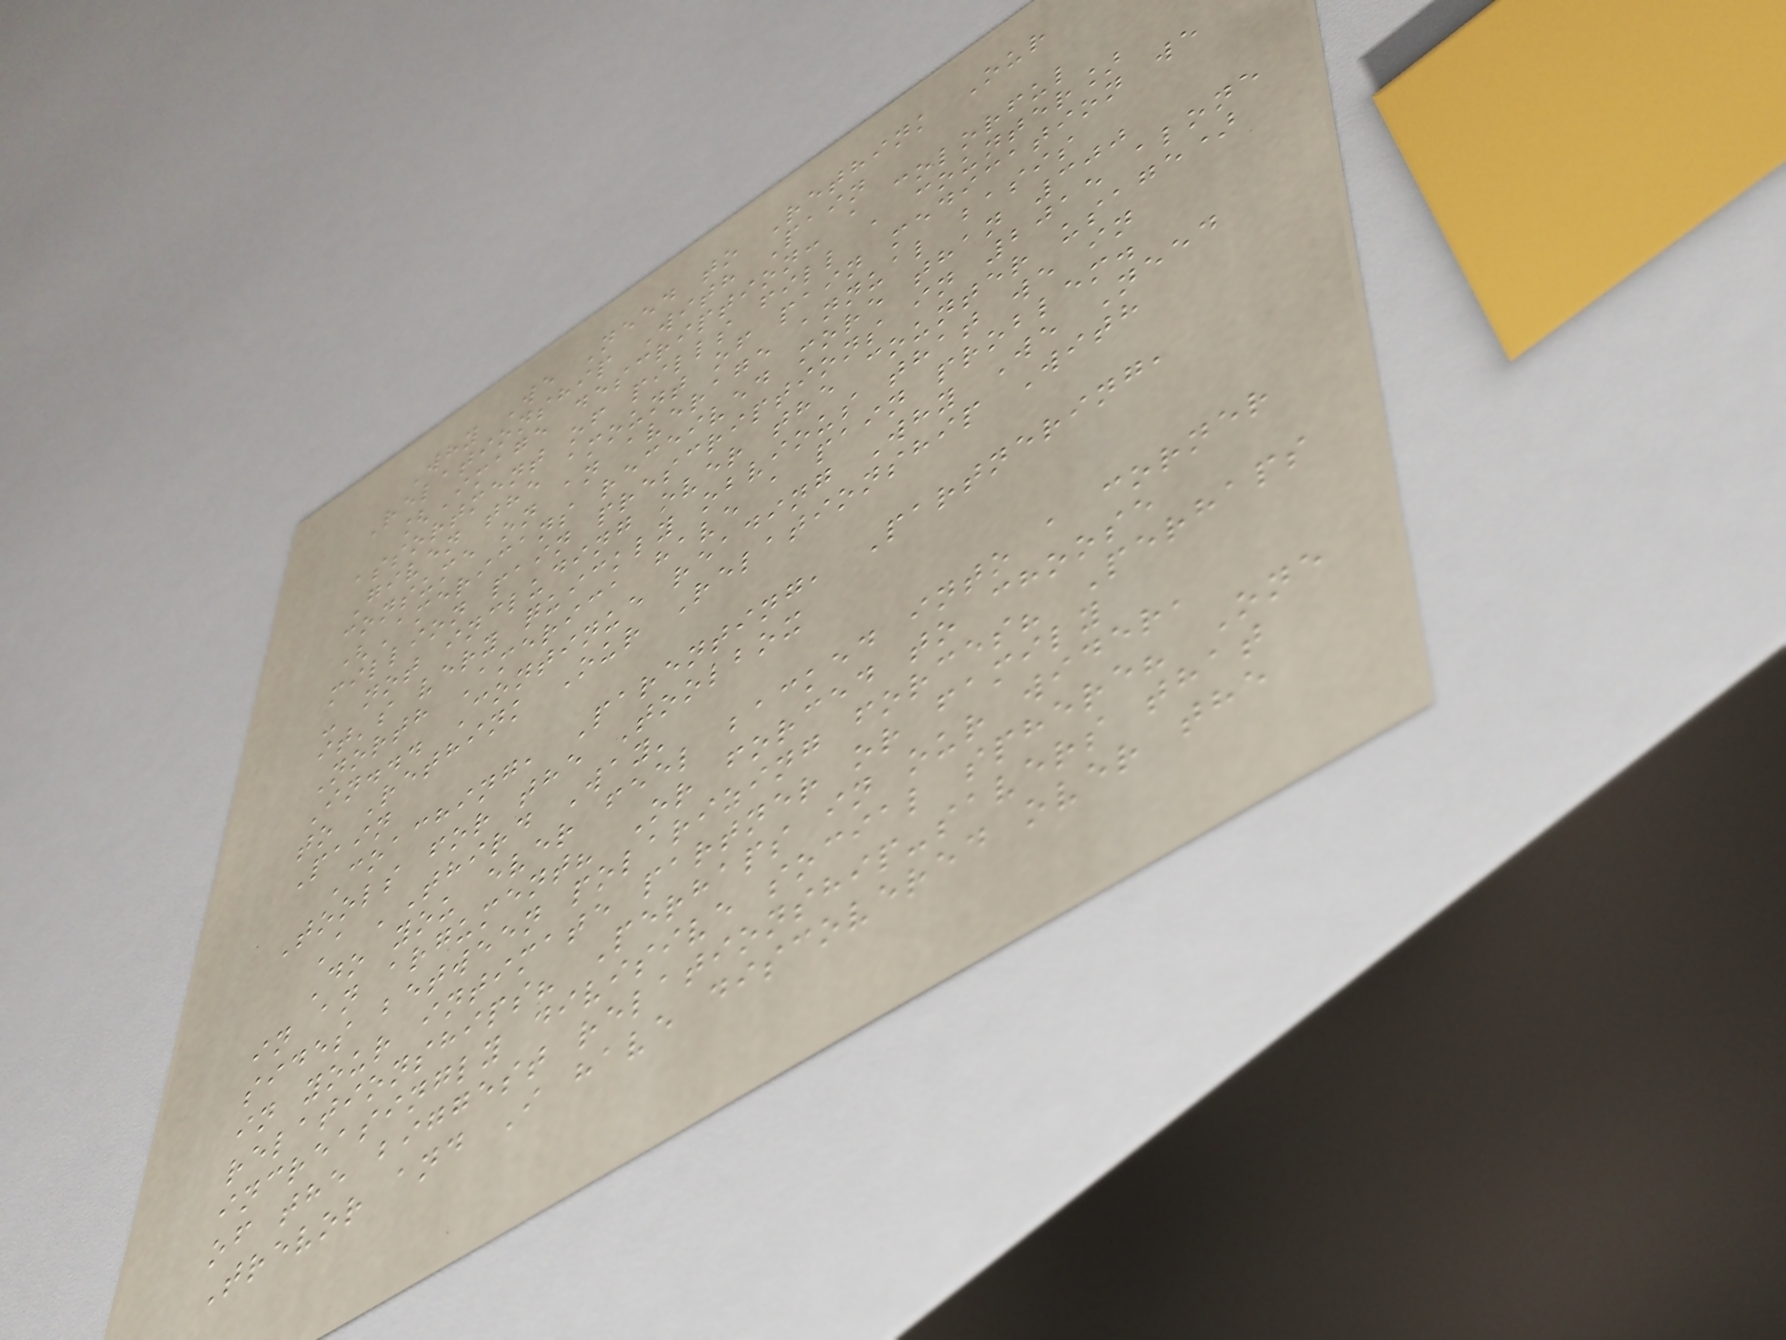Why We Need to Rethink Our
Relationship With Pain
[Image description: a colorful
assortment of pills fill a counter]
Given the amount of pain medication we
consume on an average annual basis
(Americans received more than 300
million pain prescriptions in 2015 alone
- not including over the counter usage)
it's very quickly obvious that we in
North America have a pain problem.
In... Continue reading Why We Need
to Rethink Our Relationship With
Pain
Coaching, Parenting, Partnering,
Tools for the Toolbox
A 'Third Way'
Do you ever feel backed into a corner
in an argument? Or forced to choose
sides between polarizing forces? Perhaps
in your intimate partner or family
relationships? Perhaps in our wider,
increasingly divisive social sphere? One
of the biggest relationship-savers that
Trevor and I have discovered over the
